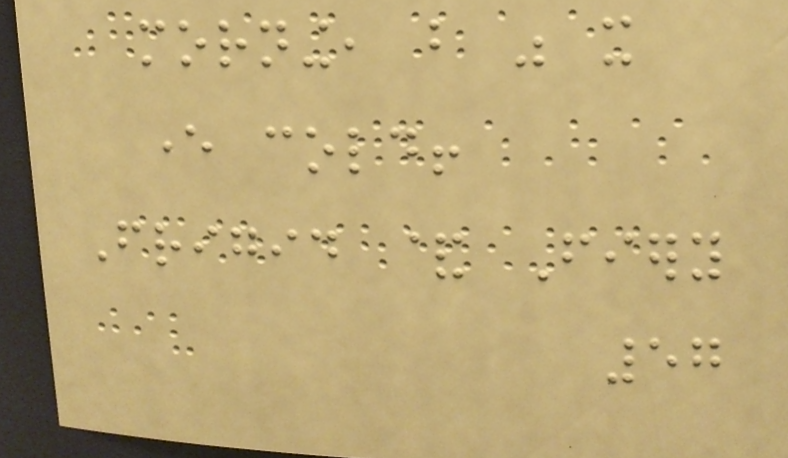morning, but was it
ever cold!
Frigid & Fiery
57
